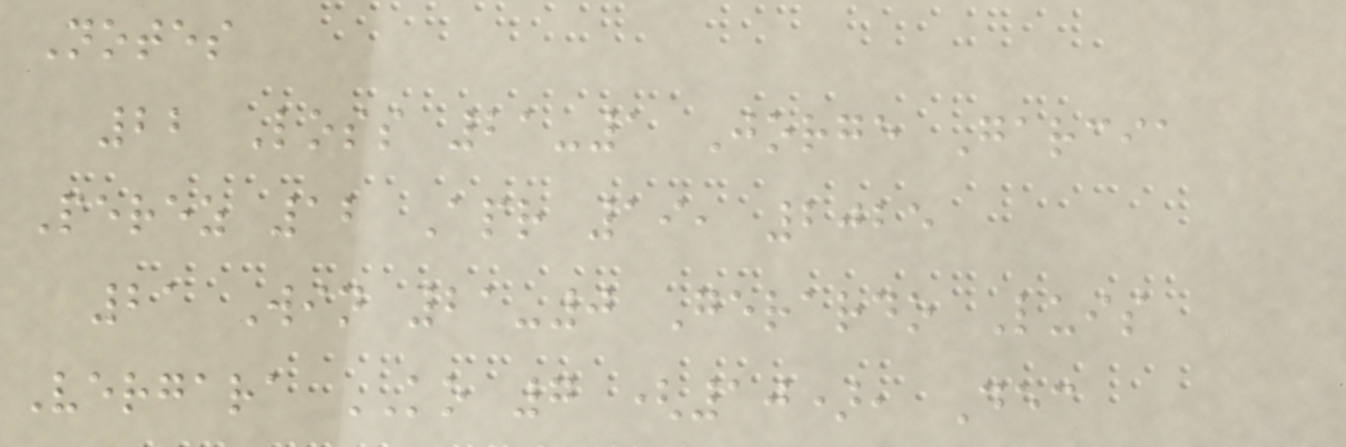Notes
22 Loss 21-1 Jorge Garcia
Perez 12 Apr 19, 2025
21 Win 21-0 Gerardo Luis
Vergara KO 7 (10), Dec
